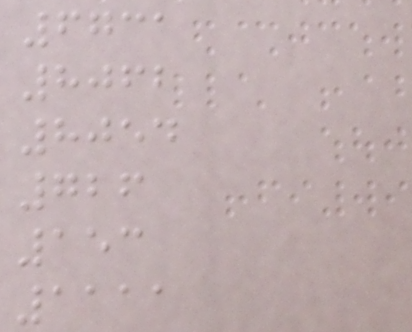6731
8062
8054
726
153
1111
